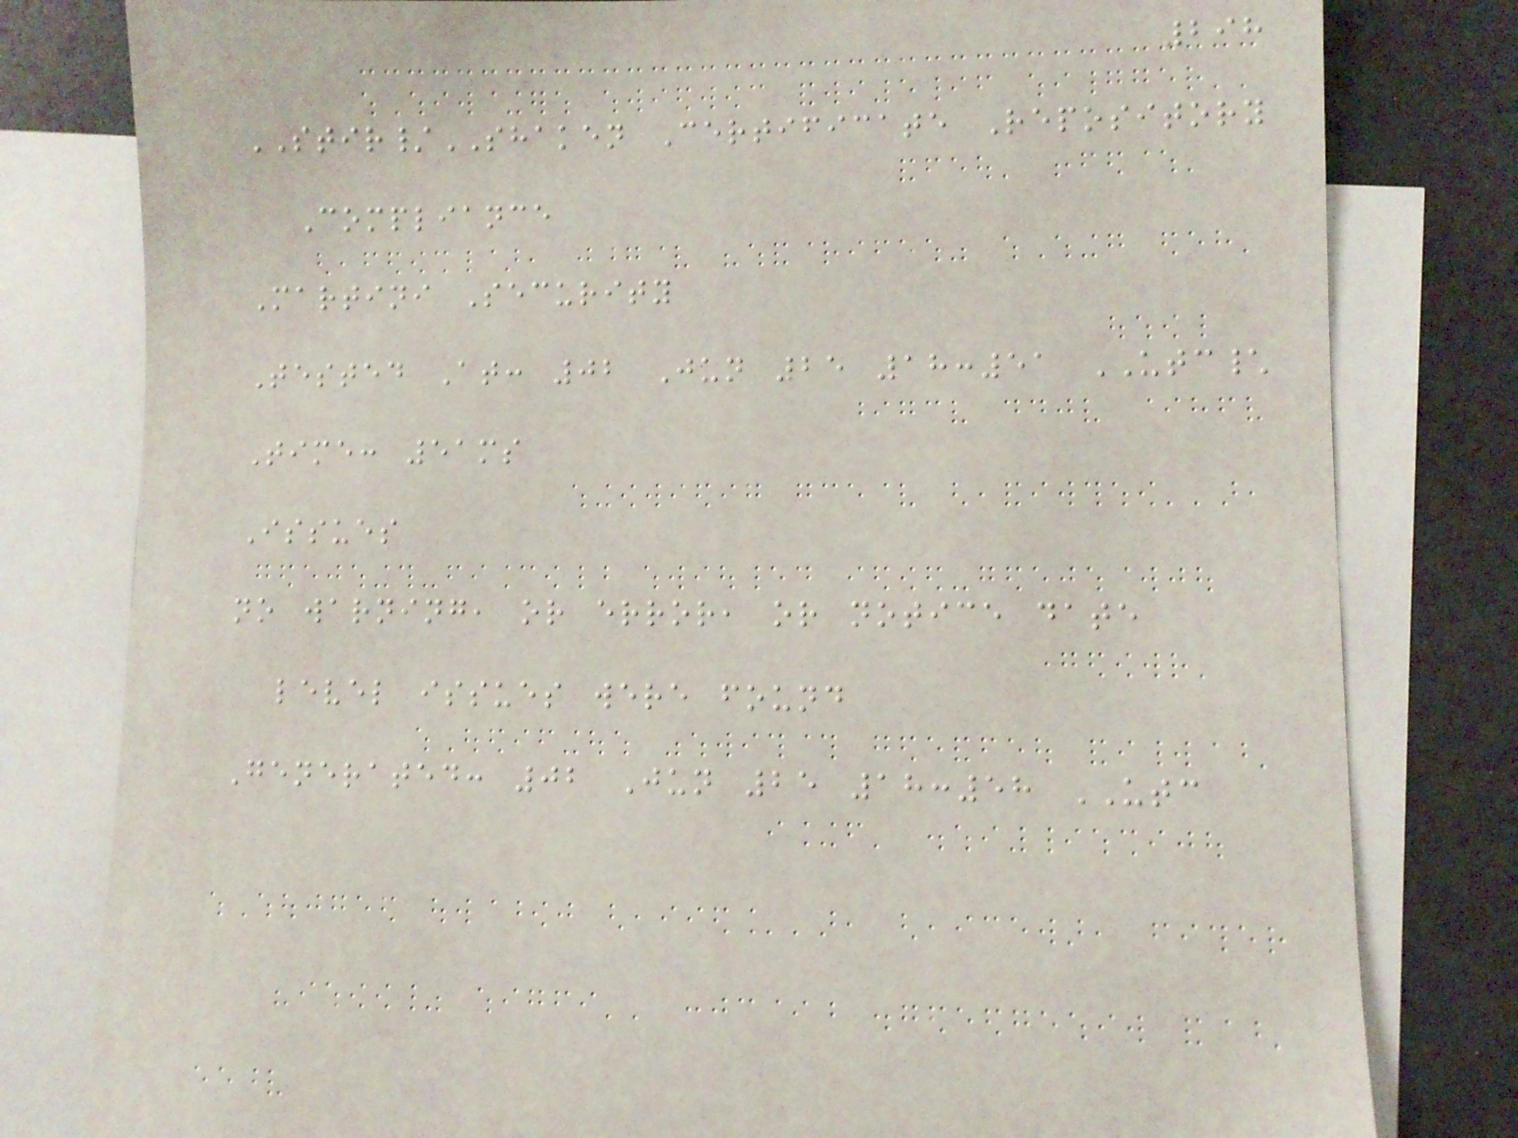298
STIR/SHAKEN Certificate Repository
Compliance
Martini Security
Tested At: 02 Jun 25 18:51 UTC\
Time: 51ms
Issues
no warning, or error, or notice date
level issues were found
Generated: 02 Jun 25 18:58 UTC
